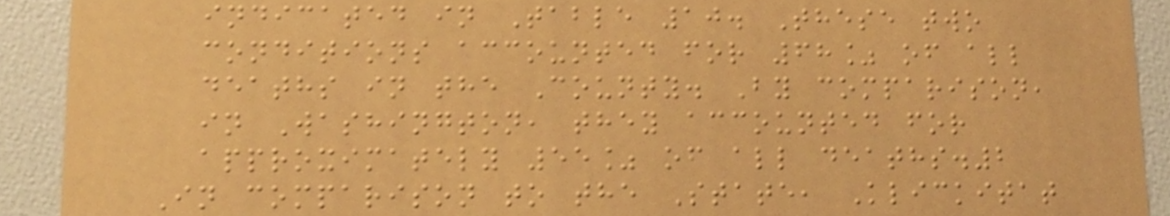indicated in Table 10. These two
conditions accounted for 68% of all
deaths in the County. By comparison,
in Washington, they accounted for
approximately 55% of all deaths.2
In comparison to the State, Klickitat
